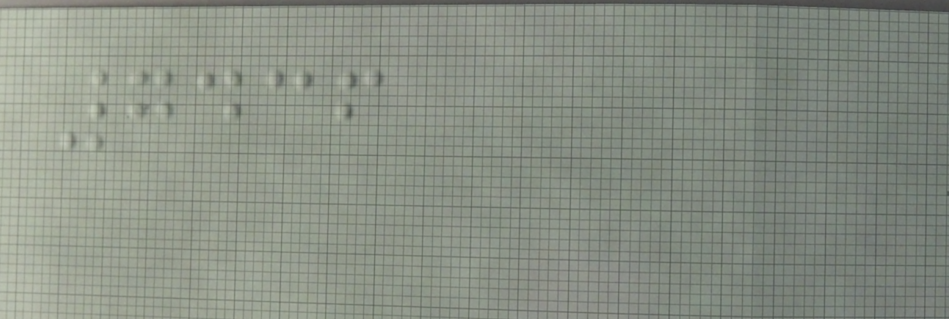7436
